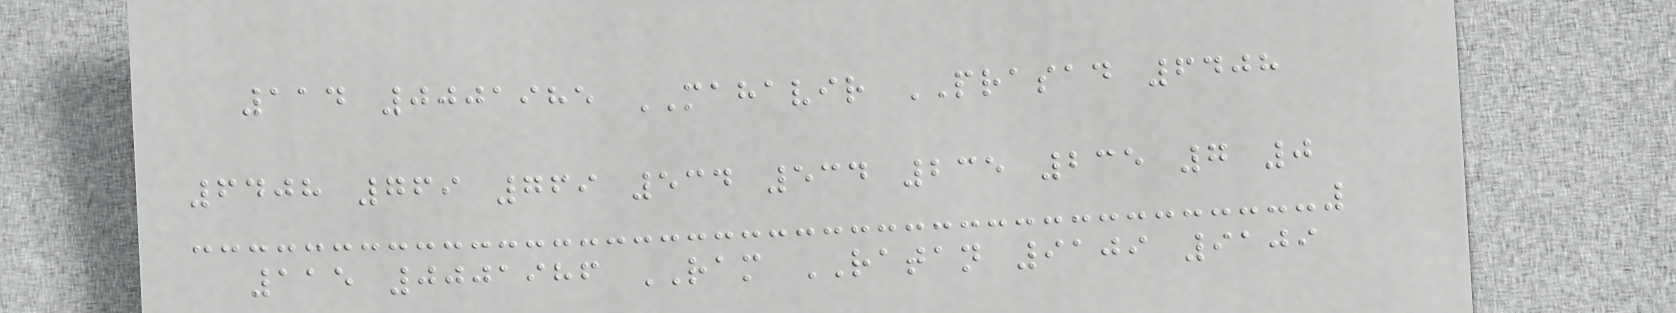114 0001985 MAHAVIR PRASAD 6408
6408 769 769 534 534 235 235 7 0
115 0001986 RAM RATAN 9109 9109
